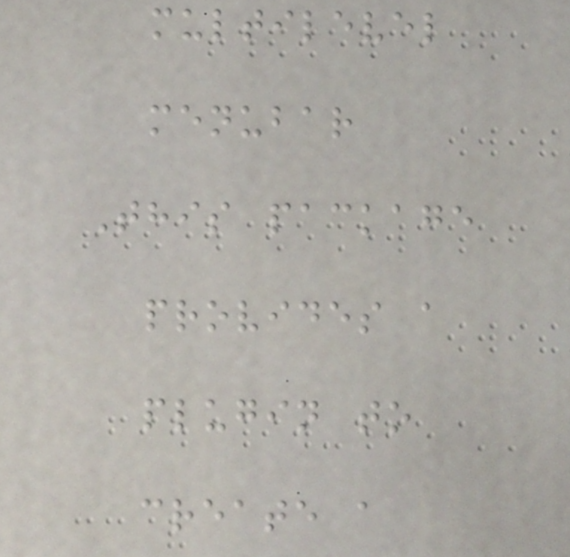multilevel
menubar
This package
provides a
plugin to
create a
